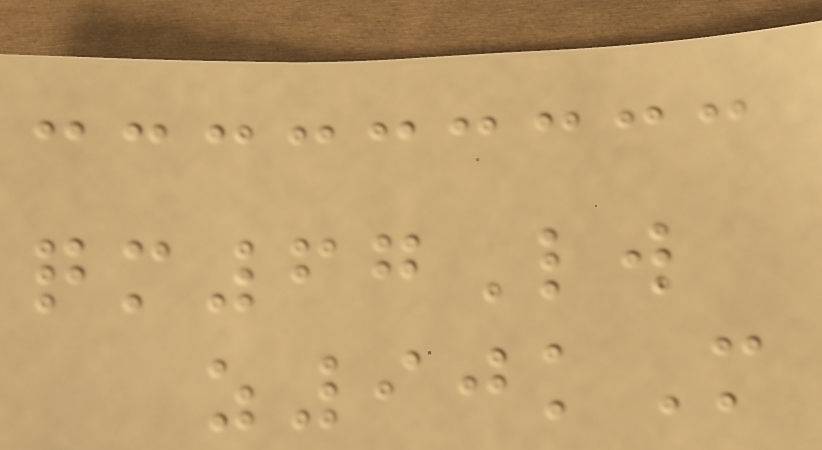qm67Lw
z90kM
